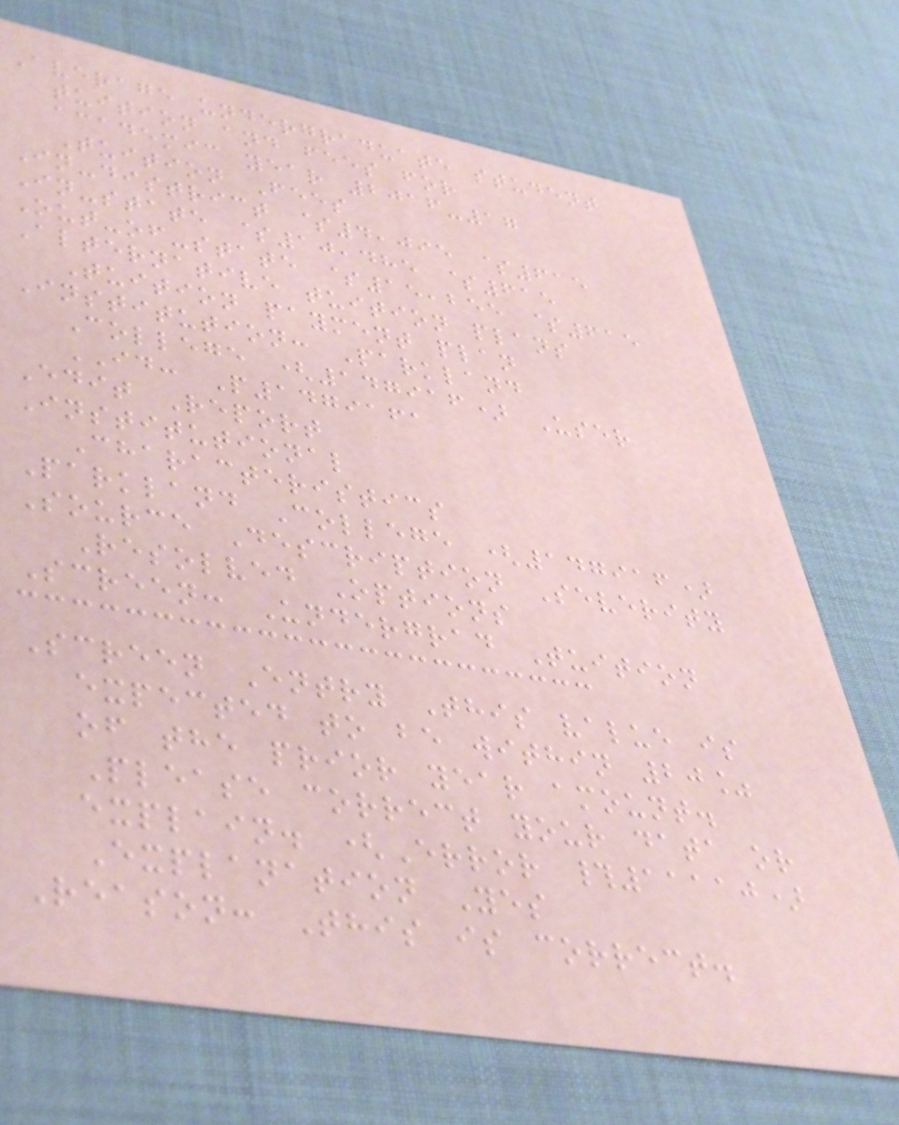Average undergraduate student
tuition and fees for
academic year 2016-17
Tuition Fees
In-district $4,095 $615
In-state $10,485 $615
Out-of-state $15,255 $615
Alternative tuition plans
Tuition payment plan
Institution: Parkland
College (147916) User
ID: P1479161
Edit Report
Institutional
Characteristics
Parkland College (147916)
Source Description Severity
Resolved Options
Screen: Undergrad Tuition
Screen Entry This value is
expected to be within 20%
of the prior year amount.
Please correct your data or
explain. (Error #11110)
Explanation Yes
Reason: This is correct.
